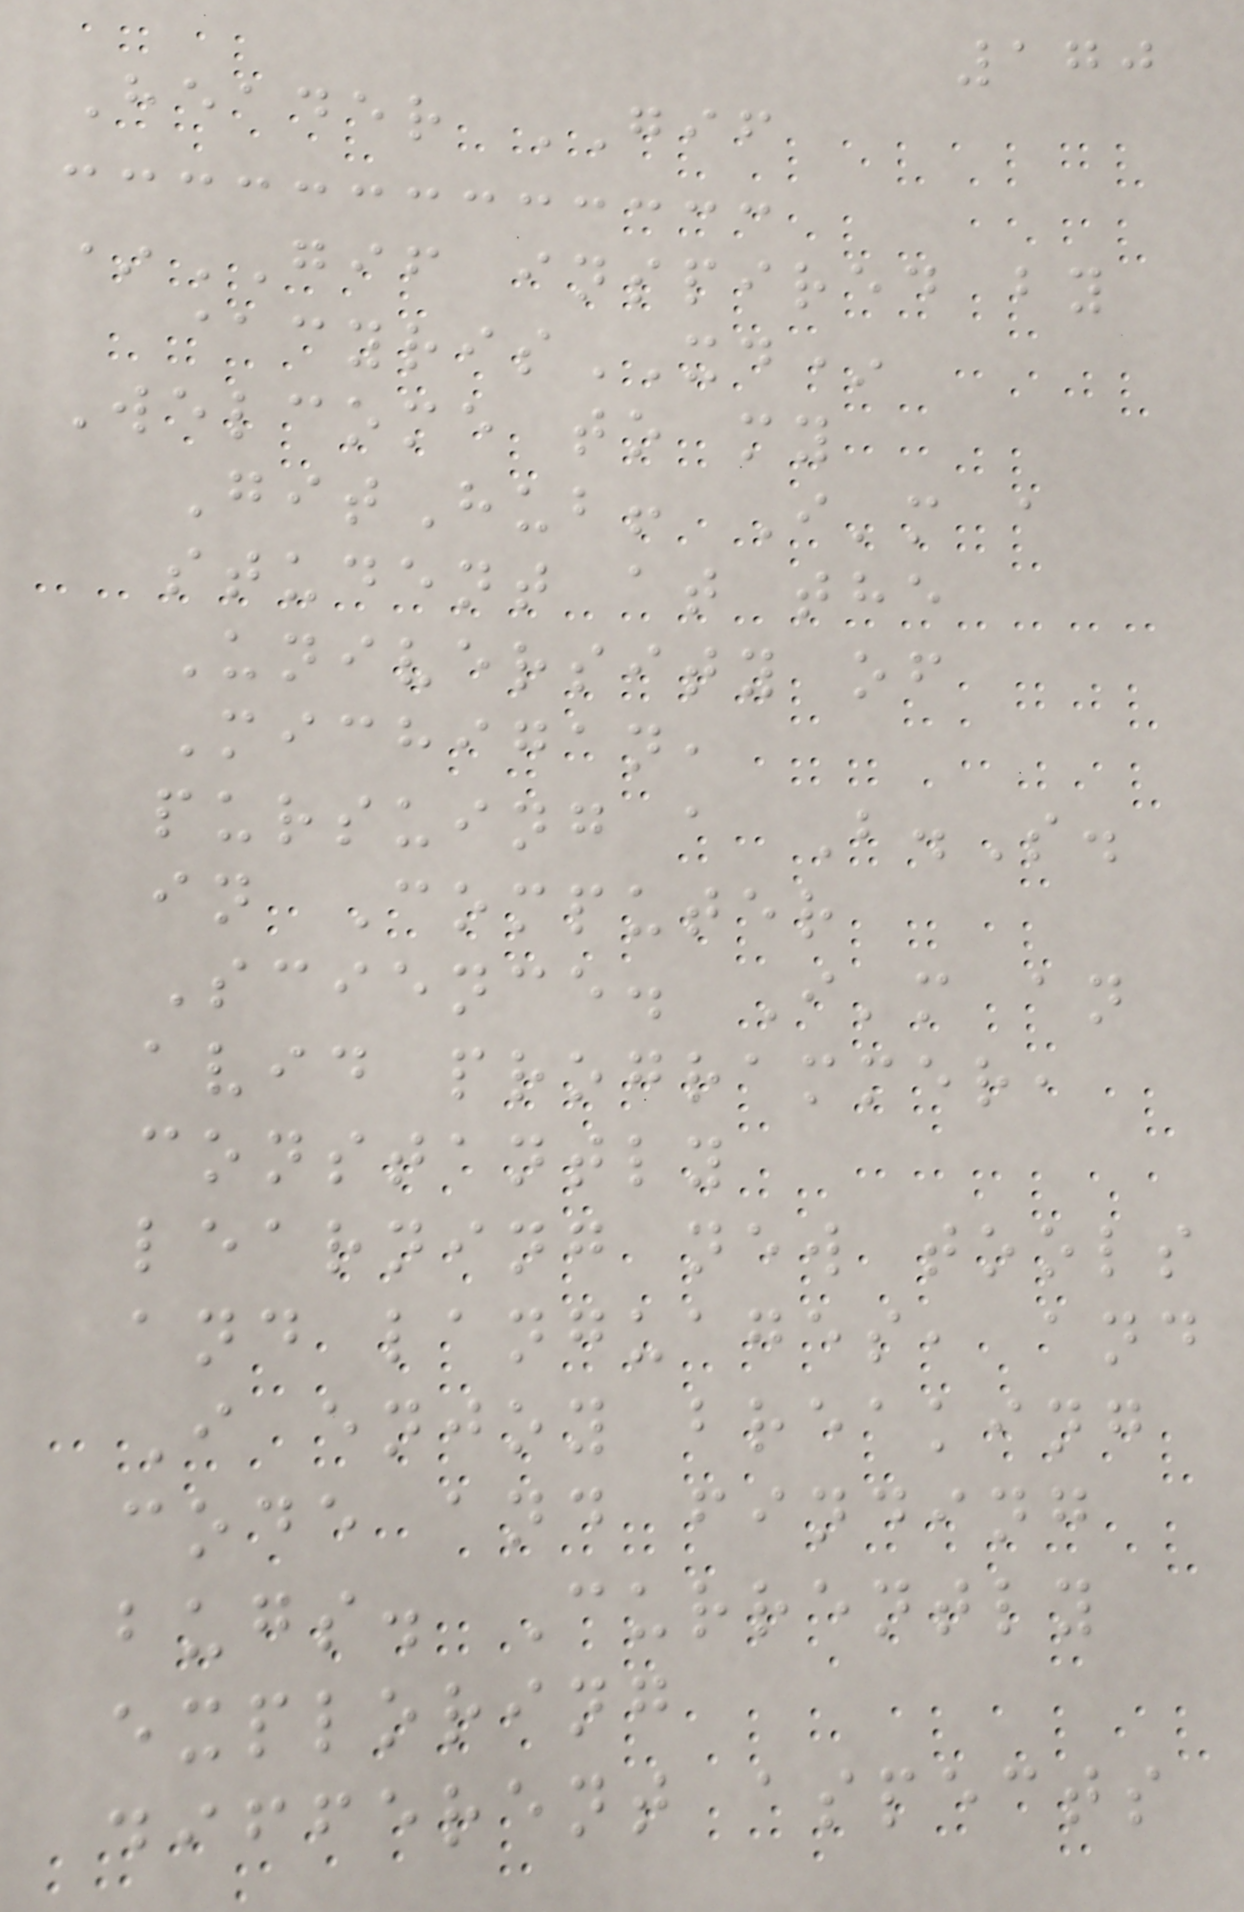170
Header GIF
*GIF inspired by
@cyrisXD*
Welcome to my
GitHub! I'm a
student at the
University of
Michigan,
pursuing a B.S.
in Computer
Science. I'm an
avid programmer,
constantly
learning new tools
and languages, and
I enjoy breaking
code and finding
bugs. Currently
exploring
different aspects
